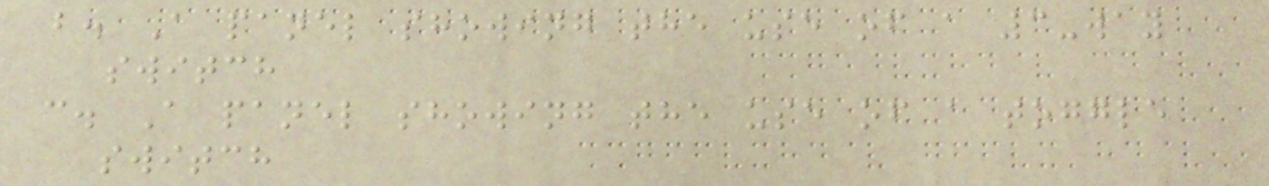b. A panel showing the use of a 3-way
switch
c. A panel showing the use of a toggle
switch
